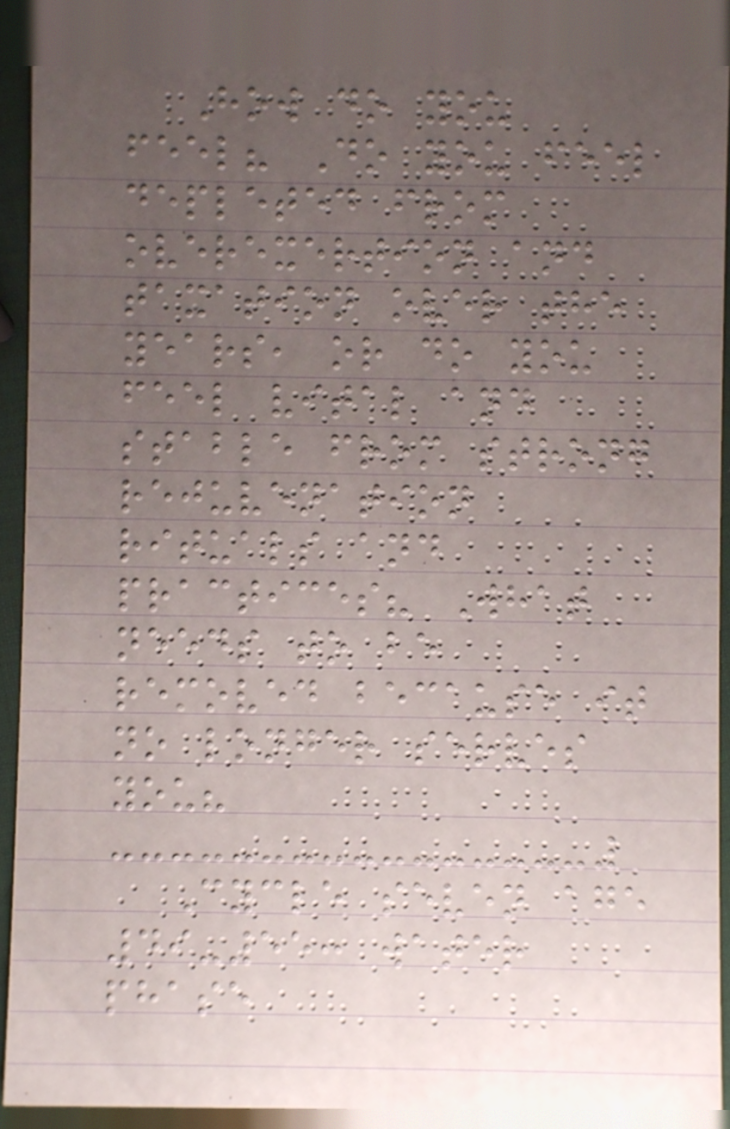How do you
feel? Do you feel
depleted from
overexertion and
taxation over the
years, or do you
feel vital and
stable from strong
rejuvenation
rituals and
practices? What
needs to be
removed because it
no longer serves
you?
Cycle seven age
49-55: water
phase
